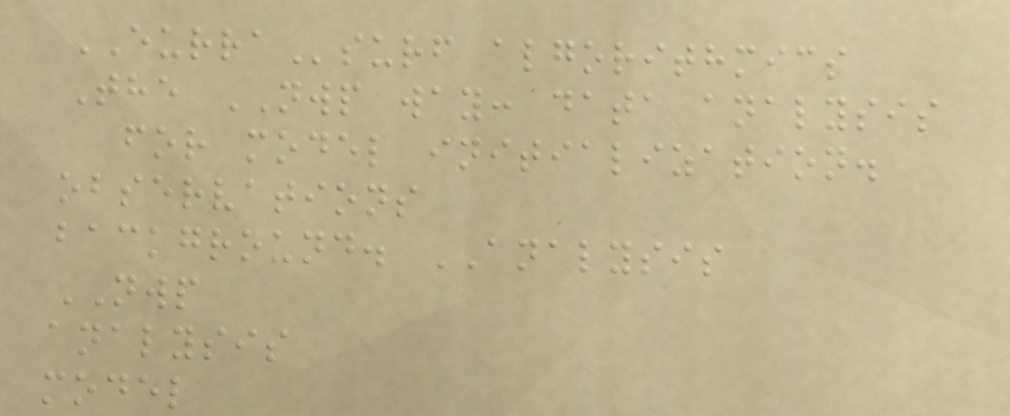EURRAsurf algorithmics
The NWP way: data analysis
for model initialization.
observations
background. ANALYSIS
NWP
analysis
model
